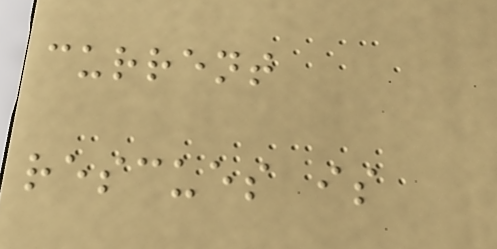current
rescues is
